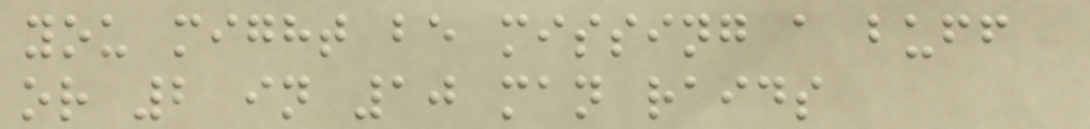you might be missing a buff
or 2 in 10 man raids
